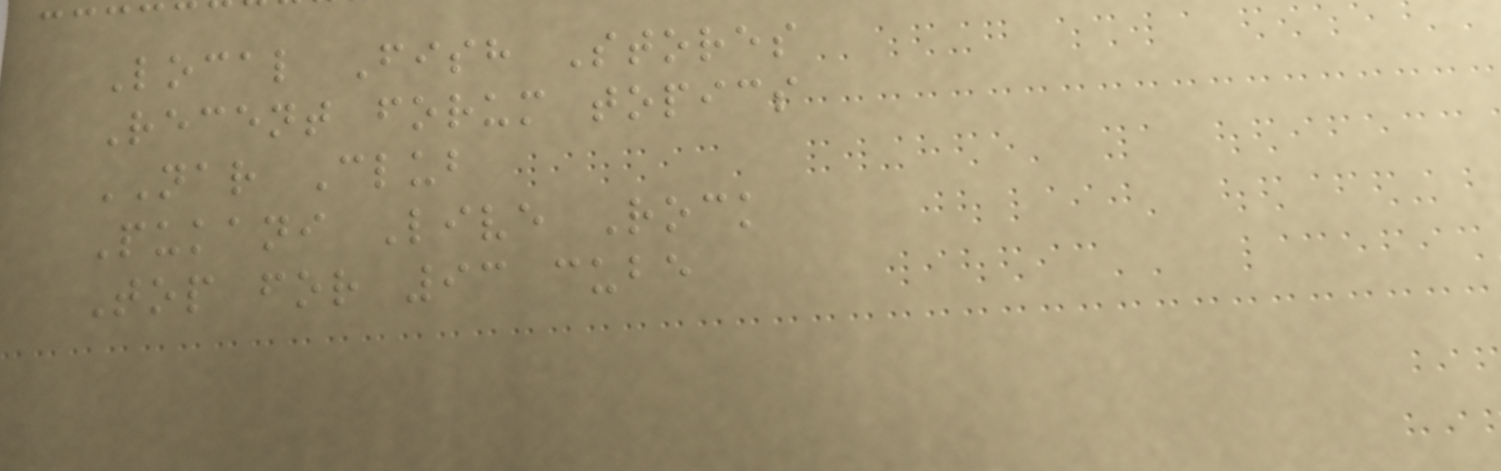Local Fish Stores
Recent forum topics
NAR Club
Pukani Live Rock
Top for 93 cube
